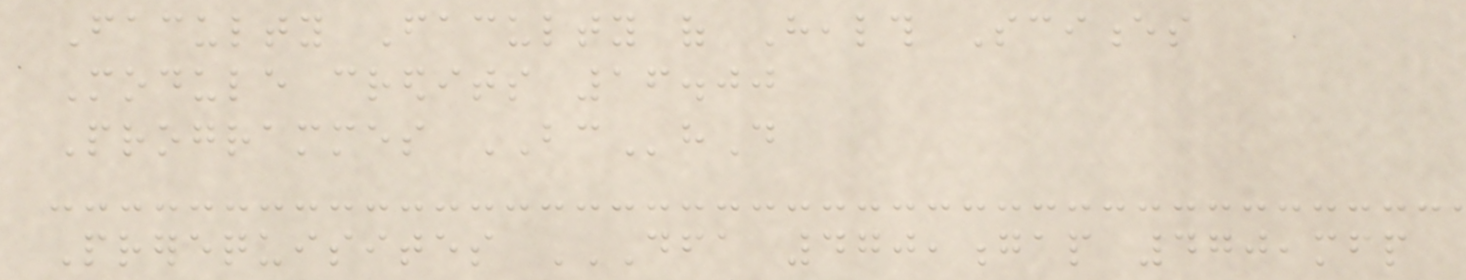Faculty Faculty of Health Sciences
Module credits 16.00
Programmes BChD
Prerequisites DFA 470,GAP 470,MFP
